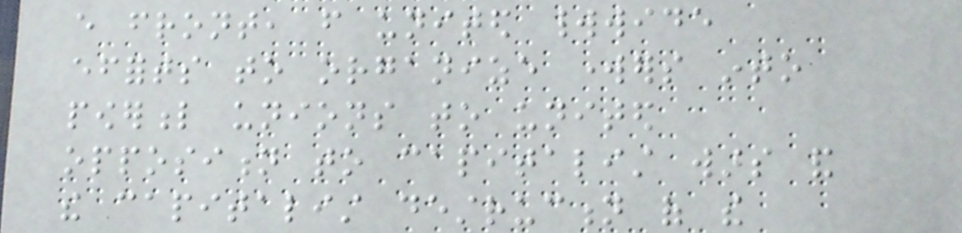every front, from united worldwide
efforts to organize workers into
powerful unions to united
opposition to capitalist wars and
the capitalist destruction of the
